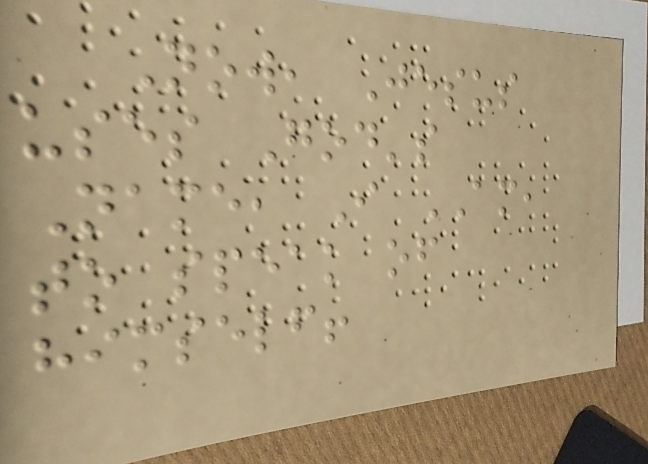Now, Jesus
uses God's
Name, I AM,
to speak of
himself!
